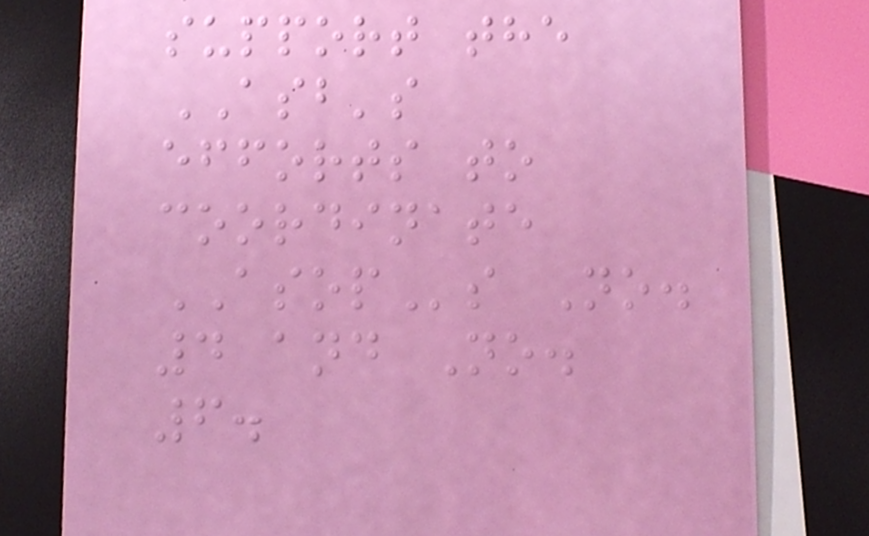support the
ASB's
efforts to
coordinate
ASOPs No.
4 and No.
6.
